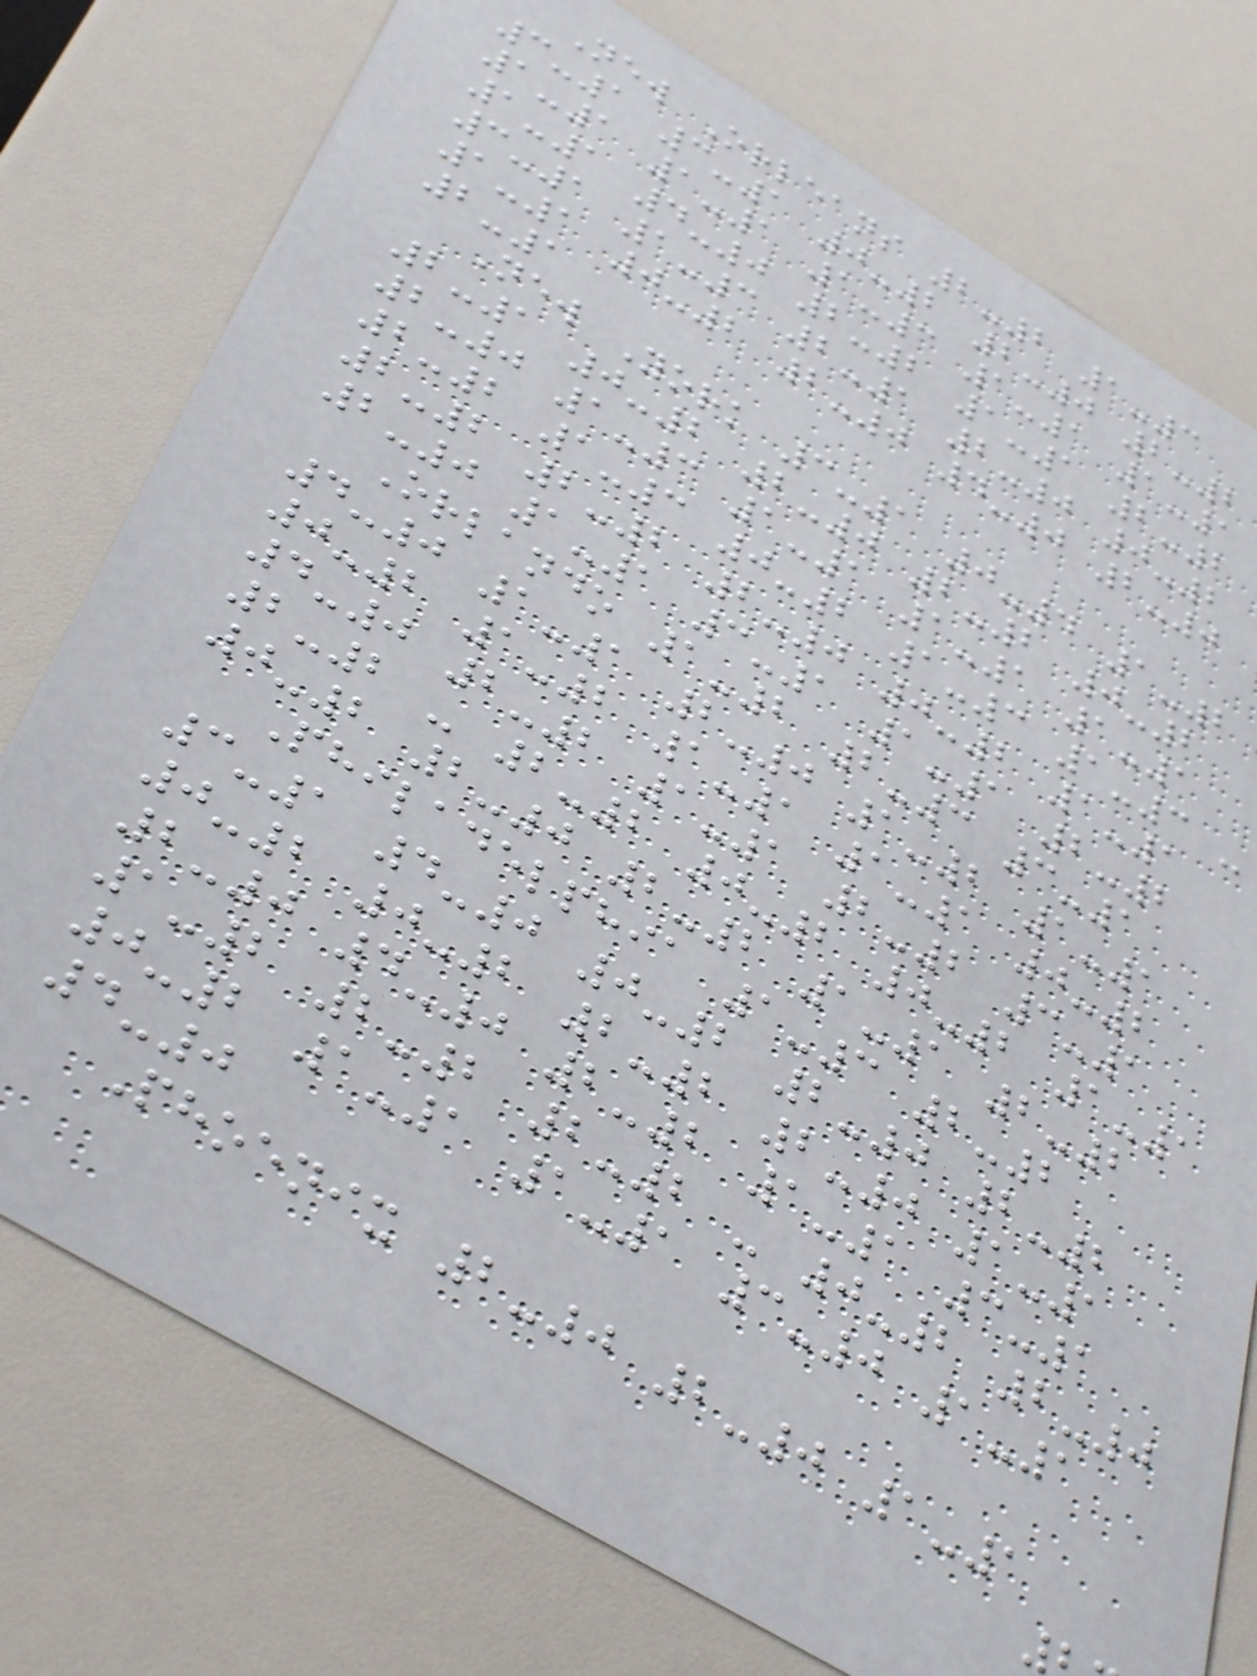New Orleans 2-2 1-3
3-1 3-1 0-2 2-0 2-2
1-1 1-1 1-3 1-1 1-1
1-1 4-0 2-2 1-1 2-2
3-1 1-3 2-1 2-0 0-2
1-1 0-2 2-0 4-0 2-0
2-1
New York 3-1 0-4 1-2
2-1 0-2 2-0 2-2 0-2
2-0 1-3 1-1 1-1 1-1
2-2 1-3 0-2 1-3 1-3 -
2-2 2-2 2-0 0-2 1-1
2-0 1-1 3-1 1-1 2-2
Orlando 1-2 2-3 3-1
4-0 1-1 2-0 1-2 1-1
0-2 1-2 1-1 1-1 0-2
4-0 2-2 1-1 2-2 3-1
2-2 - 2-2 0-2 0-2 1-1
0-2 2-0 2-2 1-1 2-2
Philadelphia 1-3 2-2
3-1 4-0 0-2 2-0 2-2
0-2 0-2 2-2 2-0 1-1
2-0 4-0 2-2 1-1 3-1
1-2 2-2 2-2 - 0-2 2-0
0-2 1-1 1-1 3-0 1-1
4-0
Phoenix 2-0 2-0 1-1
